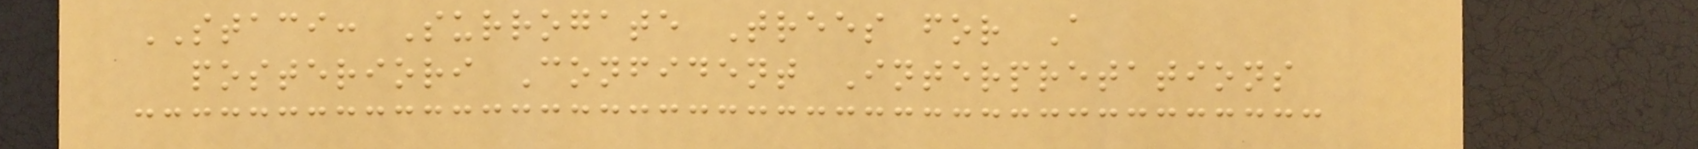STACI: Surrogate Trees for A
posteriori Confident Interpretations
